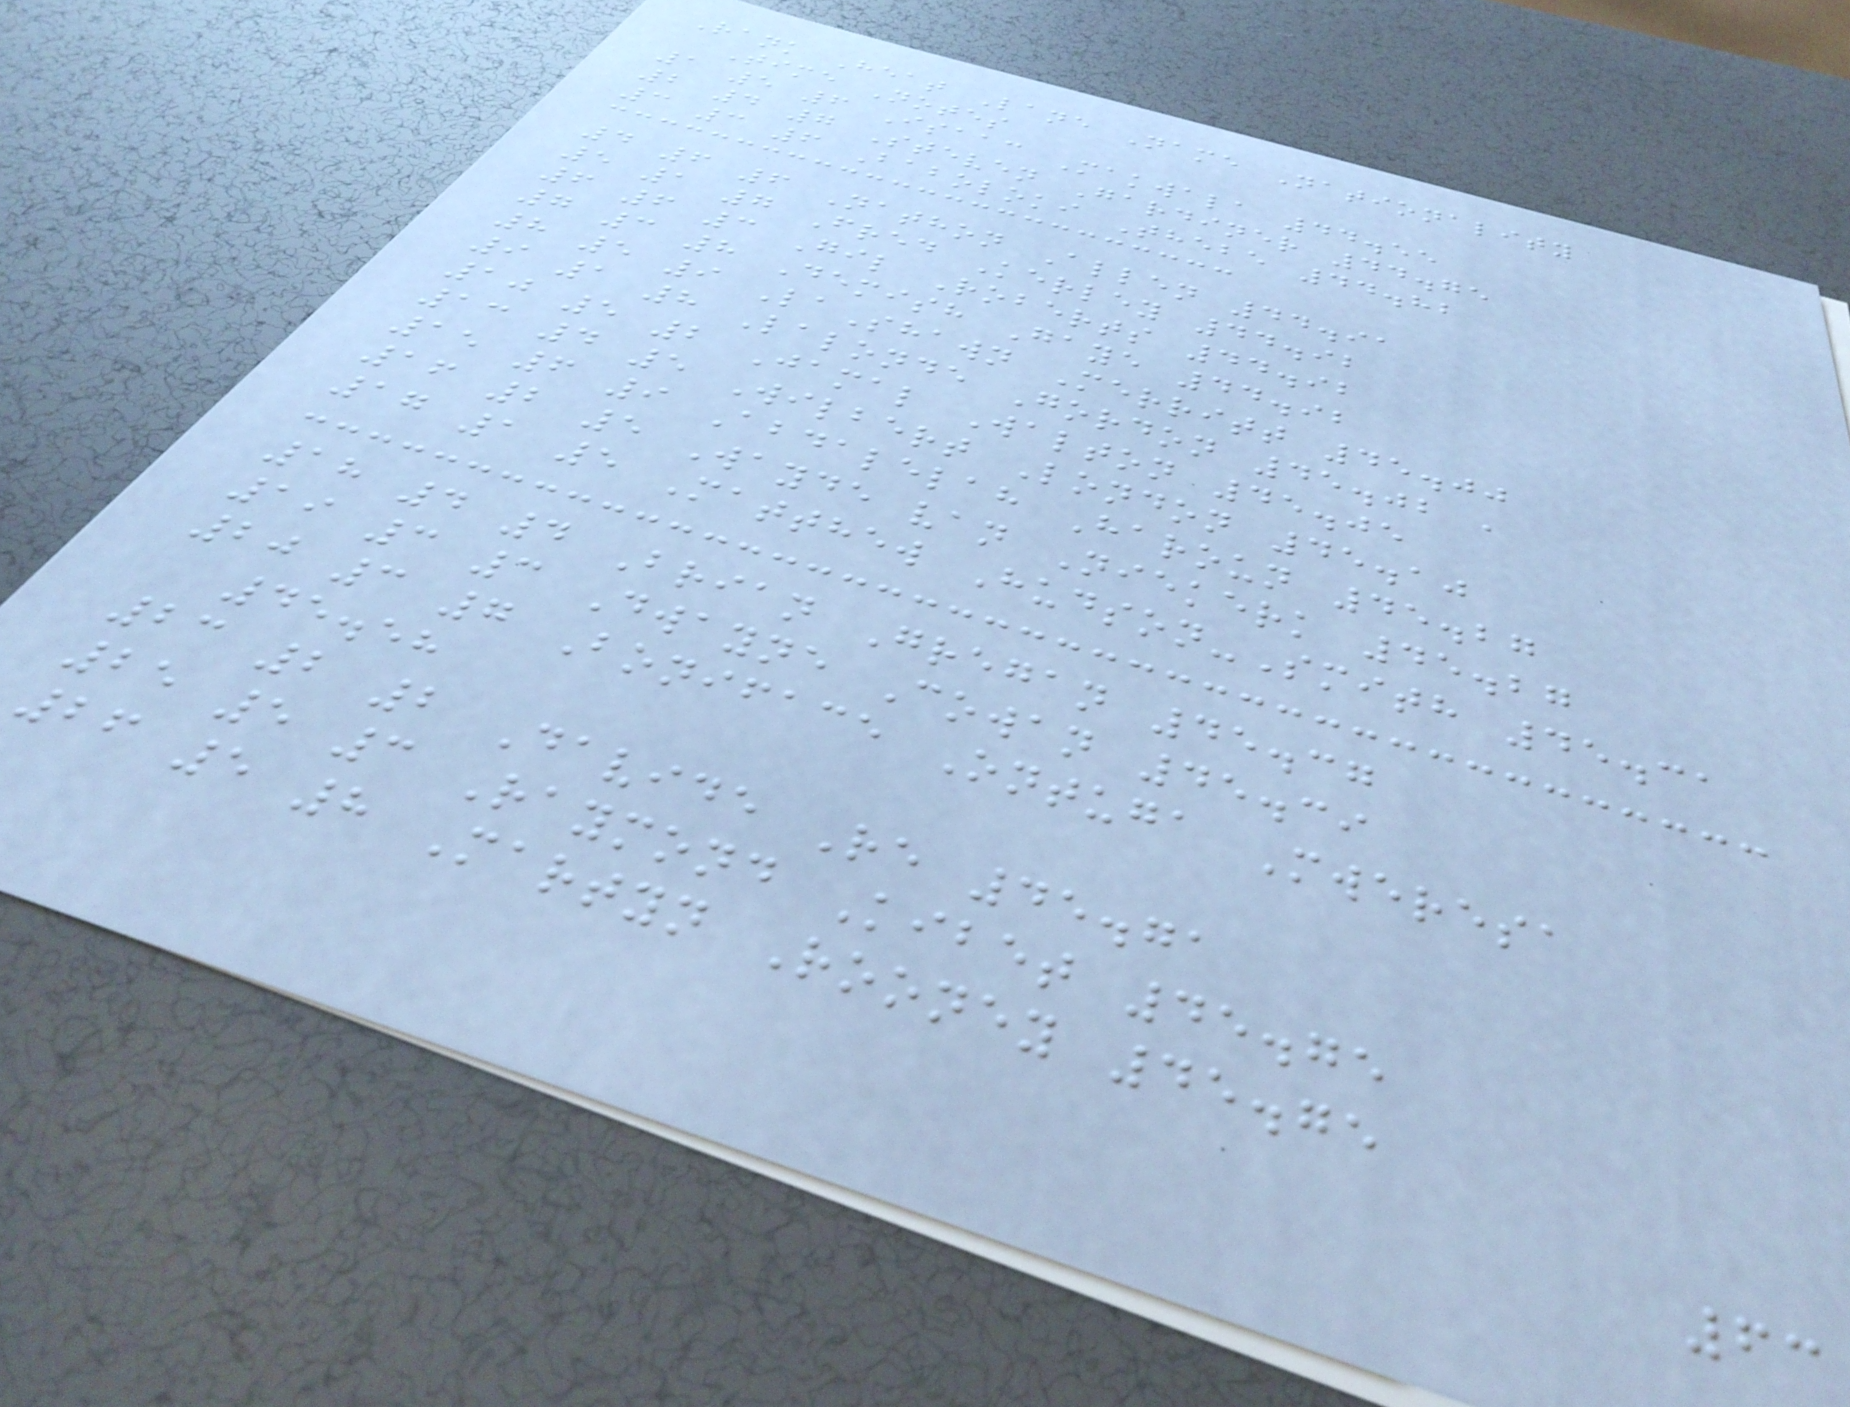Rank Heat Lane Name Nationality
Time Notes
1 5 6 Isaac Makwala 44.55
2 4 7 Steven Gardiner 44.75
3 3 6 Baboloki Thebe 44.82
4 6 6 Nathon Allen 44.91
5 1 7 Fred Kerley 44.92
6 6 3 Gil Roberts 44.92
7 3 8 Demish Gaye 44.92
8 5 9 LaShawn Merritt 45.00
9 1 8 Lalonde Gordon 45.02 ,
10 5 2 Jamal Walton 45.05
13 4 5 Wilbert London 45.10
15 6 9 Abdalelah Haroun 45.27
16 2 5 Wayde van Niekerk 45.27
17 1 5 Matthew Hudson-Smith 45.31
18 4 4 Brian Gregan 45.37
19 3 3 Dwayne Cowan 45.39
20 3 7 Boniface Ontuga Mweresa
45.58
23 2 2 Davide Re 45.71
25 5 3 Raymond Kibet 45.75
26 5 8 Martyn Rooney 45.75
63
